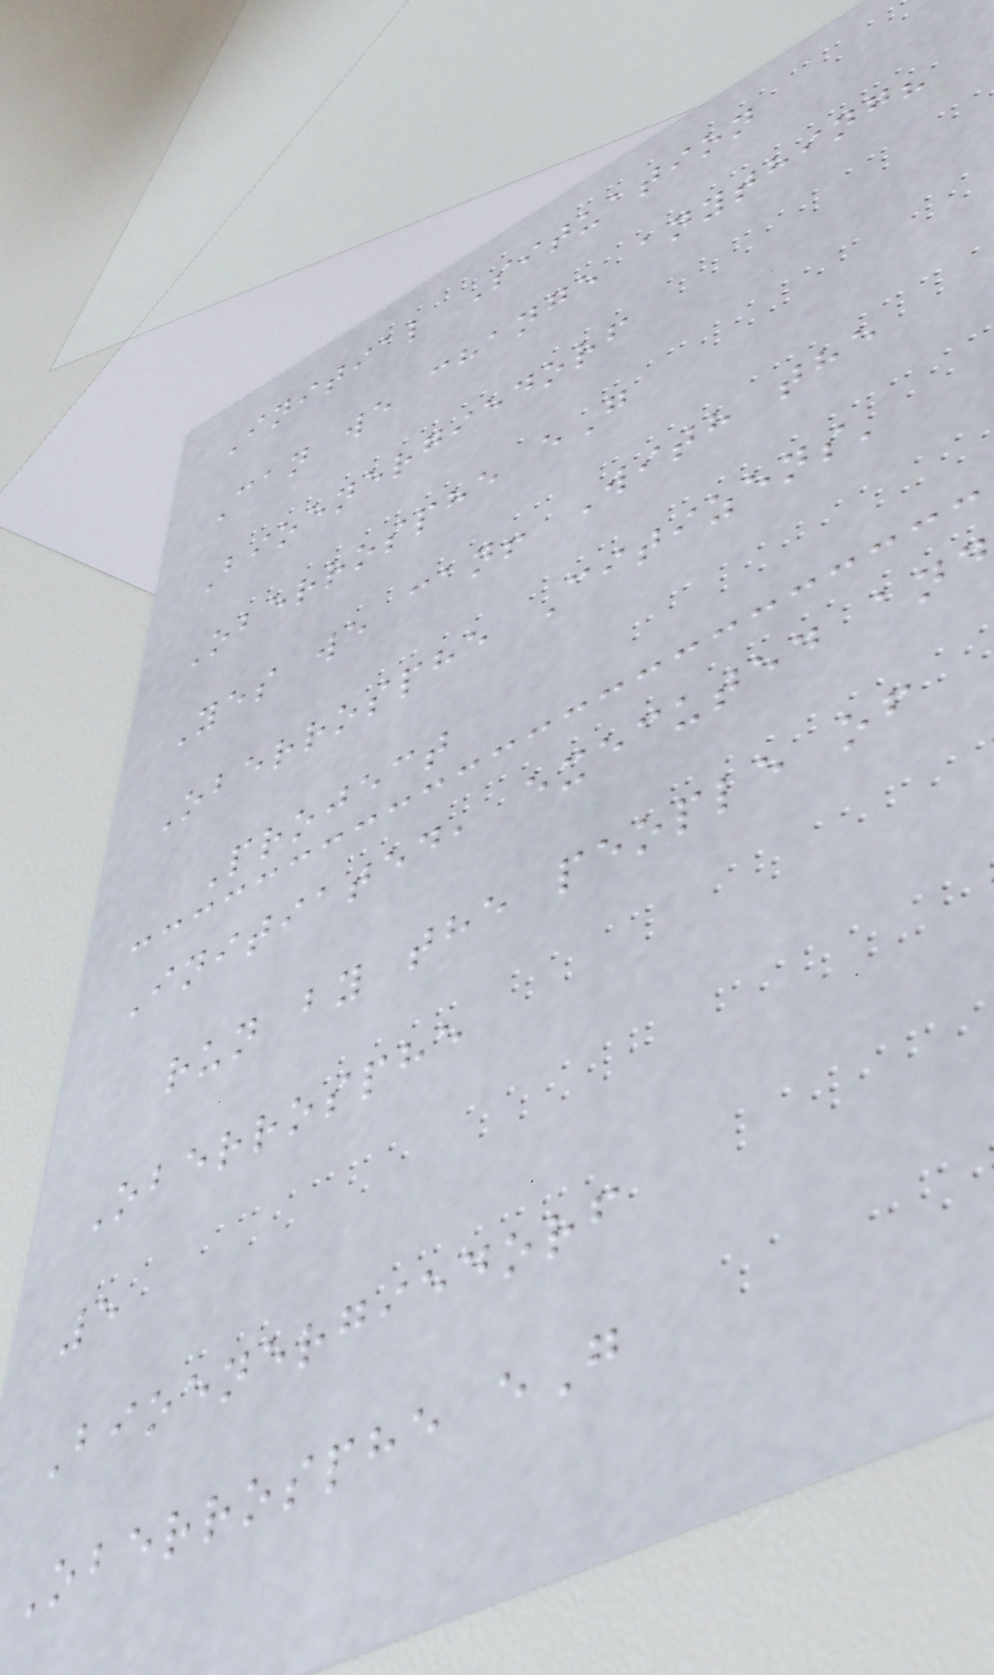Initial Situation
Can we change anything?
Bioenergiedorf
Oberrosphe eG
Yes we can! With the
Oberrosphe Citizens'
Project
Initiated, executed and
run by the people of
Oberrosphe
5
Bioenergiedorf
Oberrosphe eG
